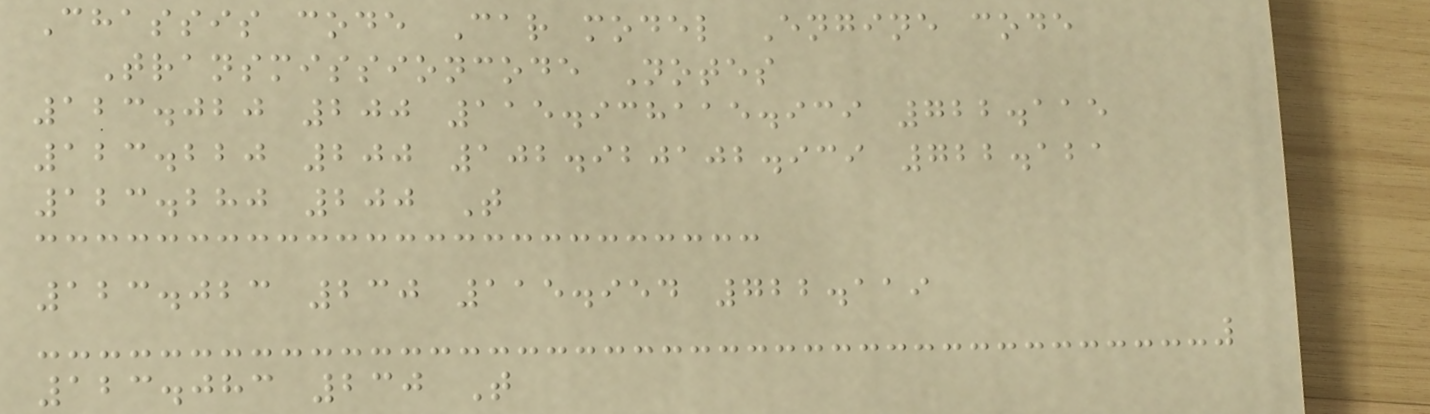Chassis code Car model Engine code
Transmissioncode Notes
123.020 200 115.938115.939 722.115
123.220 200 102.920102.939 722.121
123.280 200 T
123.023 230 115.954 722.119
123.083 230 T
